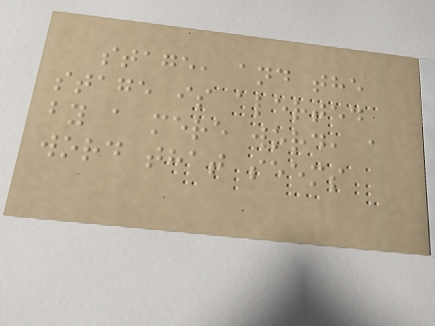stage, and the
stage is alerted
by a mere word, a
word that seems
